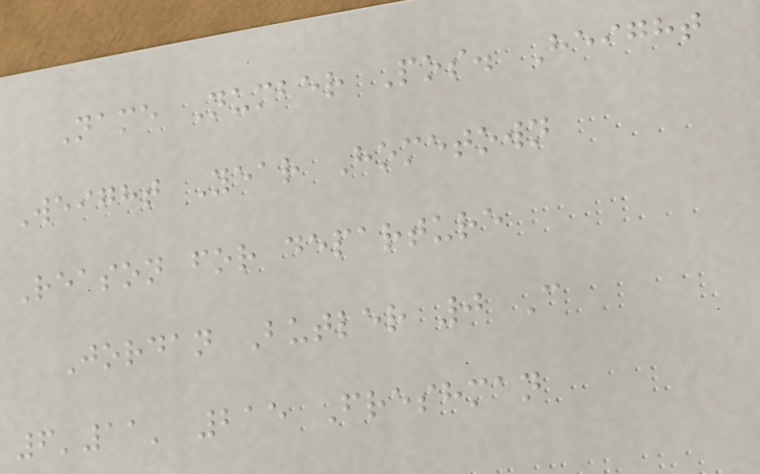Name Number Pos. Height
Weight Year Hometown
Reason for departure
Jordan Butler 0 C
6'11' 215 Freshman
